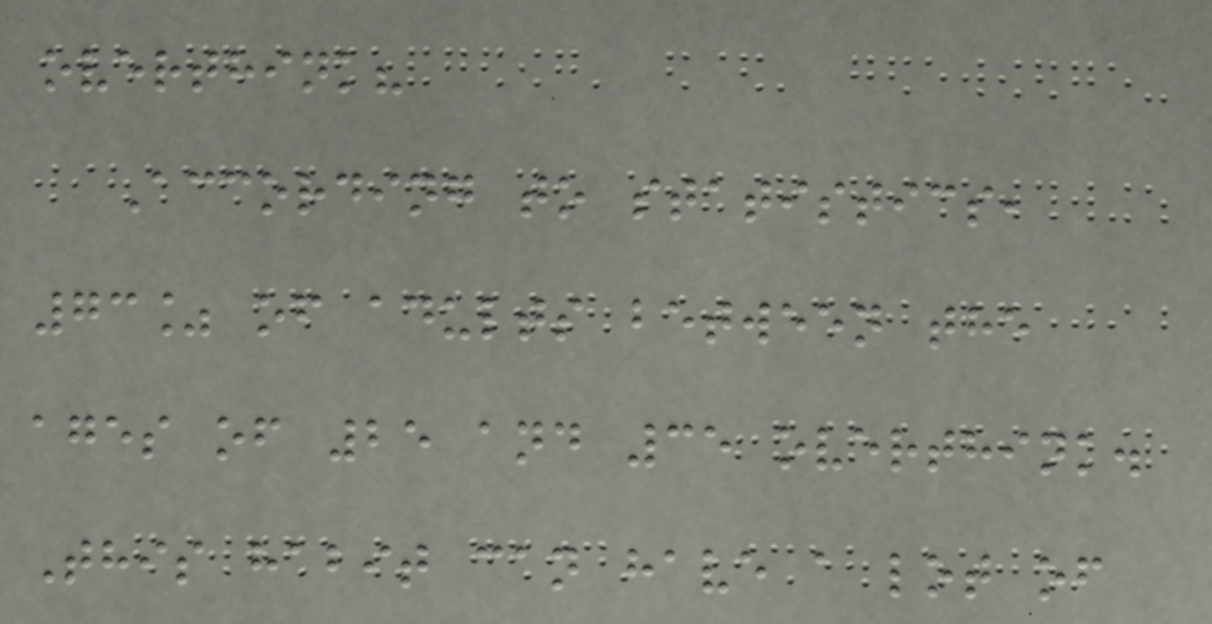overthink?
According to statistics,
73% of adults between the
ages of 25 and 35 overthink.
This habit can have a lot of
